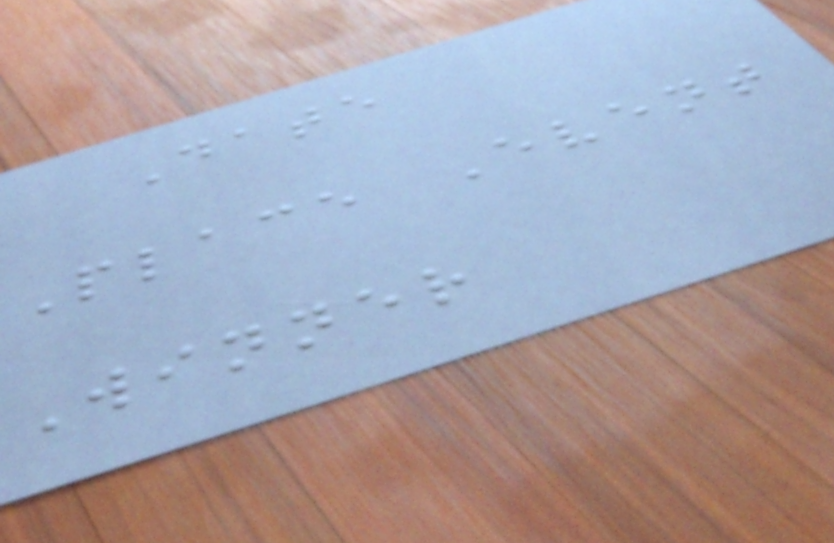Date
Place Event
Winner
